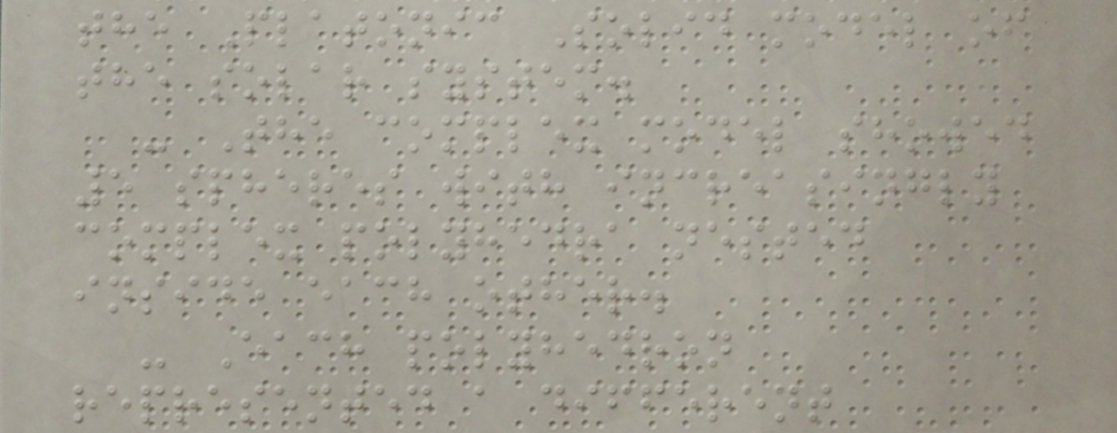the Platonic Solid model of
the solar system.
- The complex model showed
5 spheres with increasingly
complex polyhedra nested
inside each other.
- Each polyhedron
represented a different
